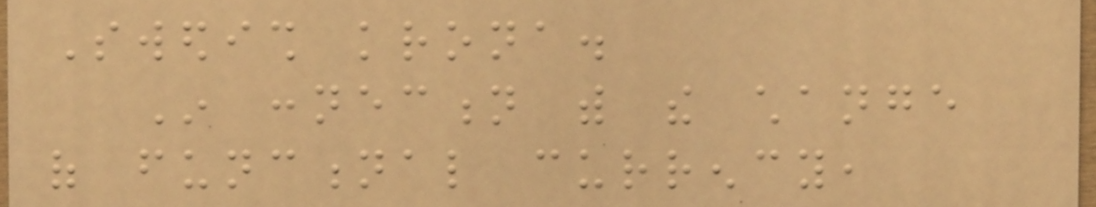Swedish krona.
In connection with the change
of functional currency,
